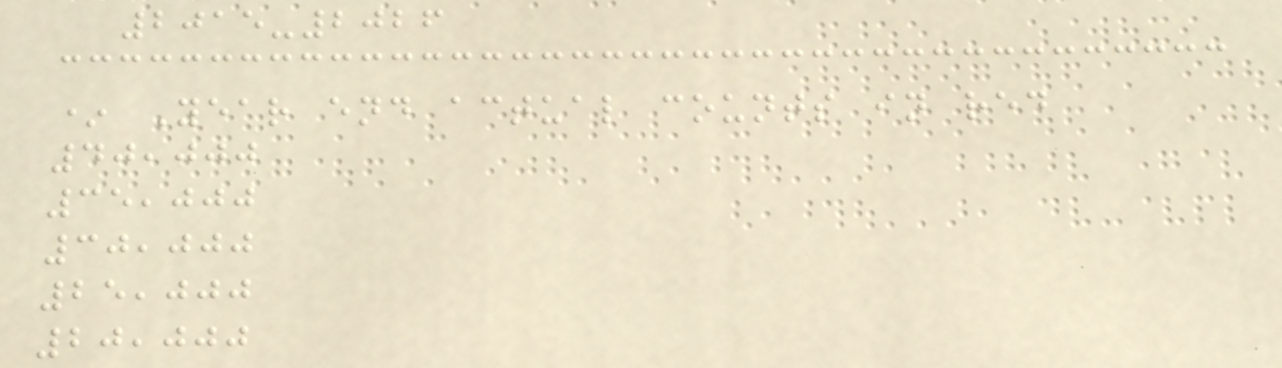2015-2026
* Year end actual counts in red
40,000
35,000
30,000
25,000
20,000
